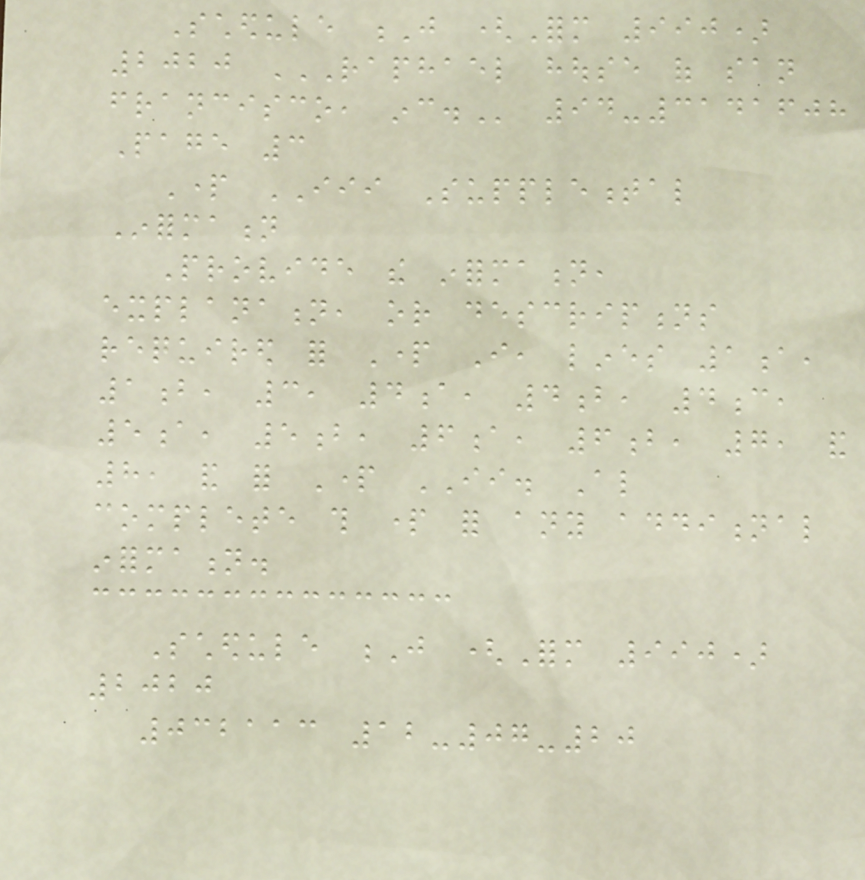Schedule J (Form 990)
2020 RAPHAEL HOUSE OF SAN
FRANCISCO, INC. 94-3141608
Page 3
Part III Supplemental
Information
Provide the information,
explanation, or descriptions
required for Part I, lines 1a,
1b, 3, 4a, 4b, 4c,
5a, 5b, 6a, 6b, 7, and
8, and for Part II. Also
complete this part for any additional
information.
Schedule J (Form 990)
2020
032113 12-07-20
